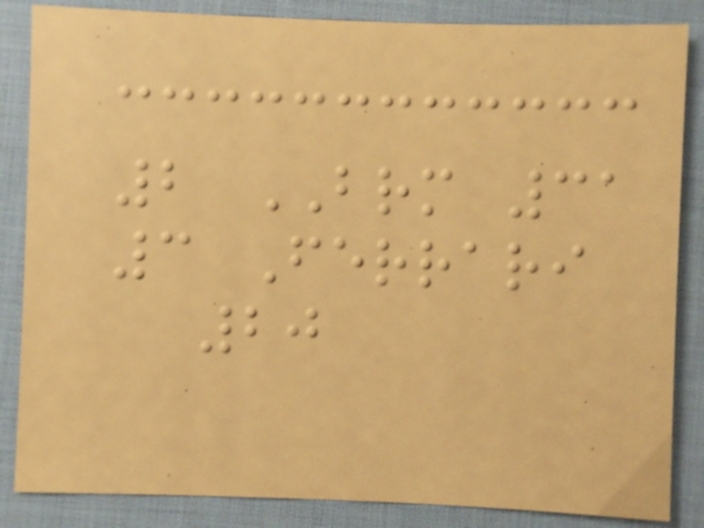2 BRM 31
3 Ferrari
20
